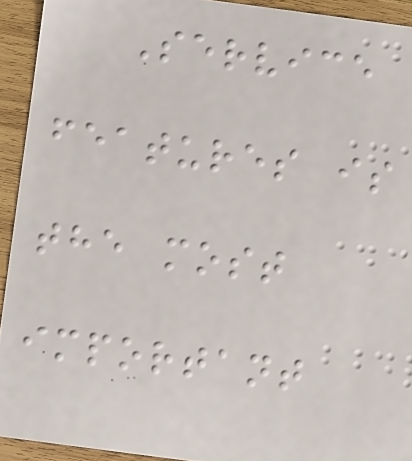Service
features is
the most
important
